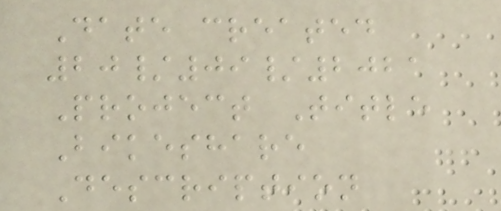Date created
20/09/2021
Project Title
Bikeshare
Description
